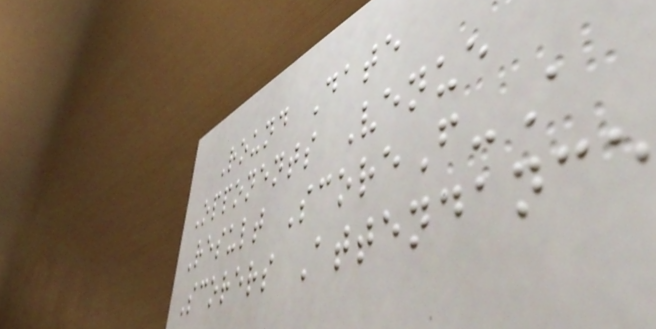Round Date
Opponents Venue
Result ScoreF-A
Scorers Attendance
